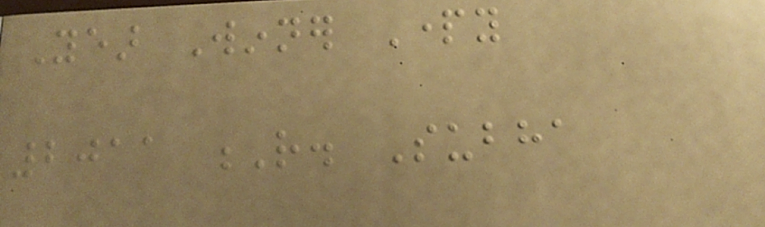Year Winner Party
2011 R. Subha
